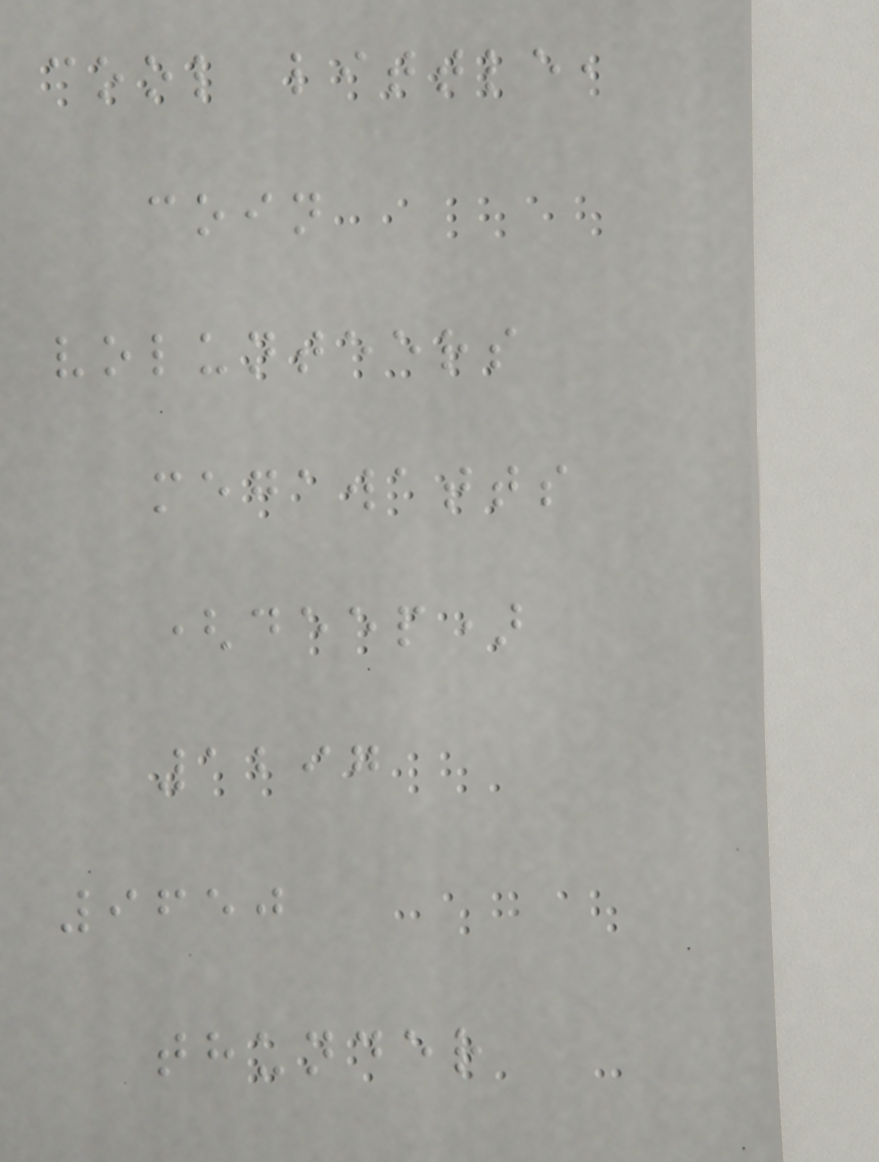cool little,
coin
volunteers
megawatts
(deep)
1297
9650
thunder
